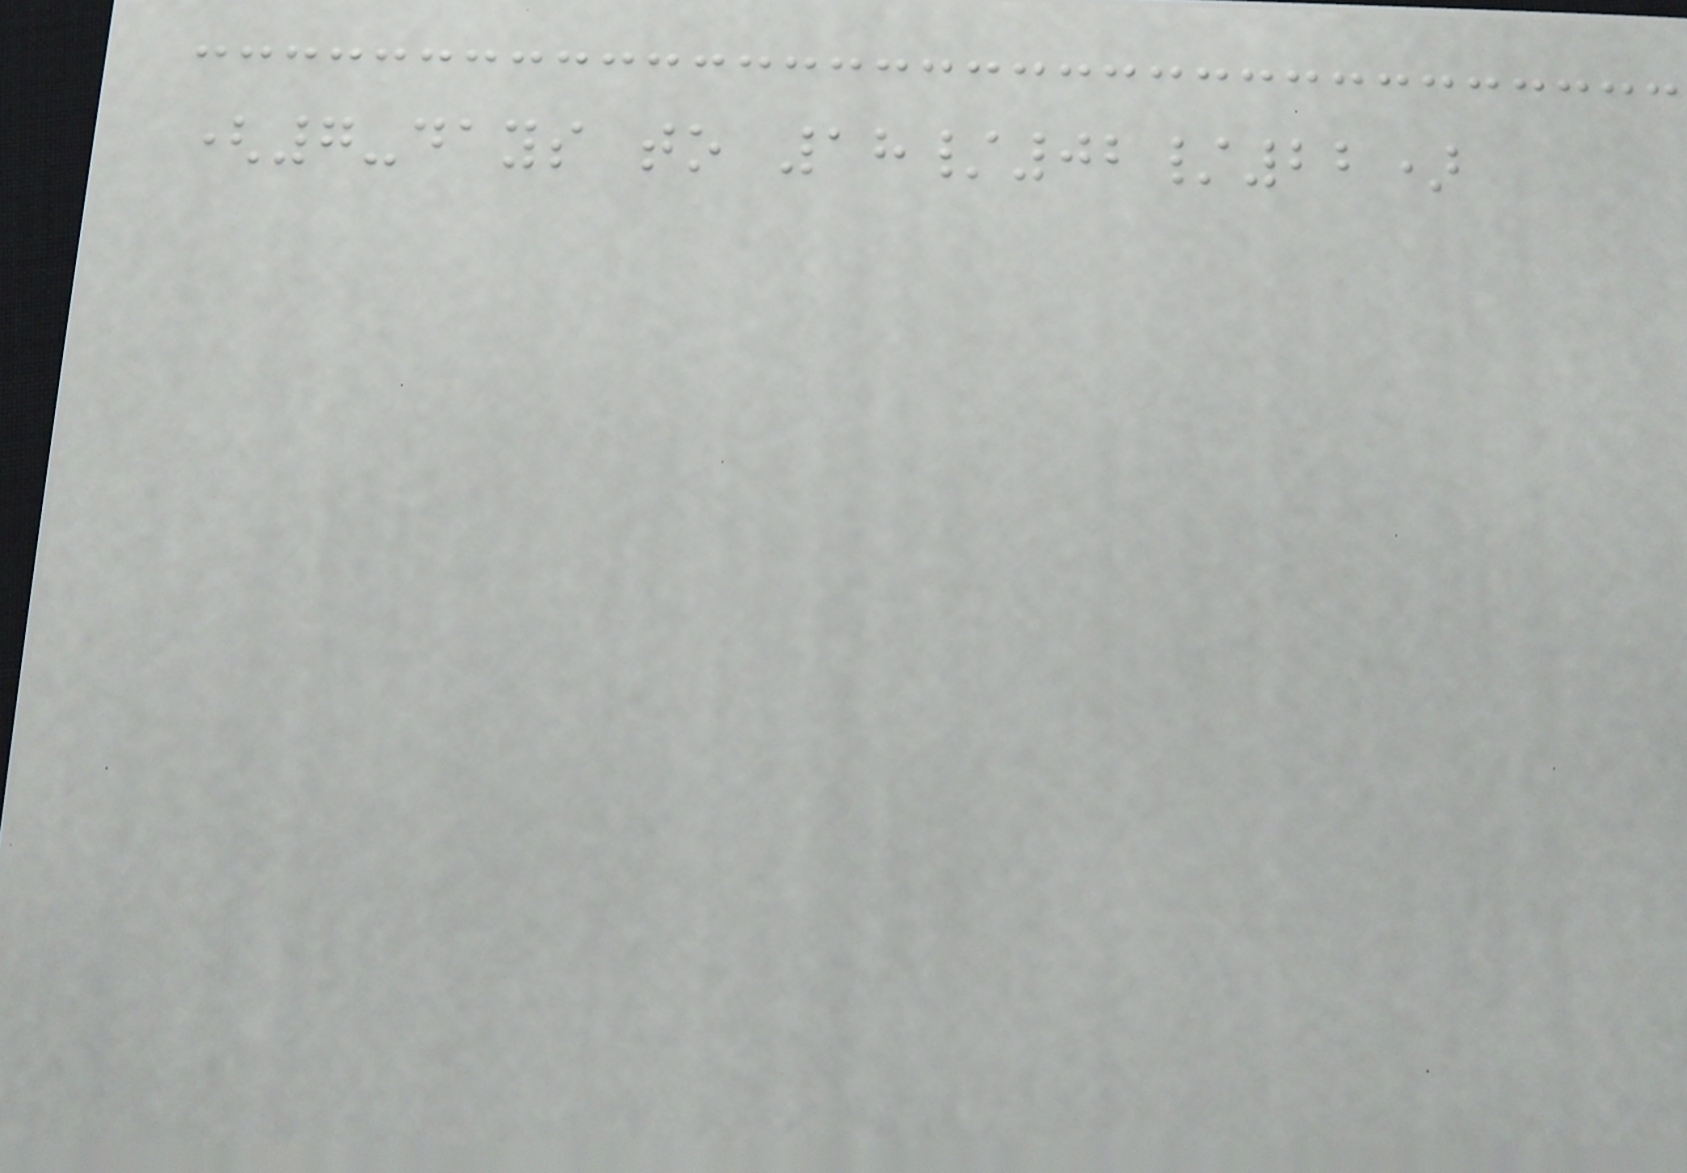(7-days to 18/02/22)
